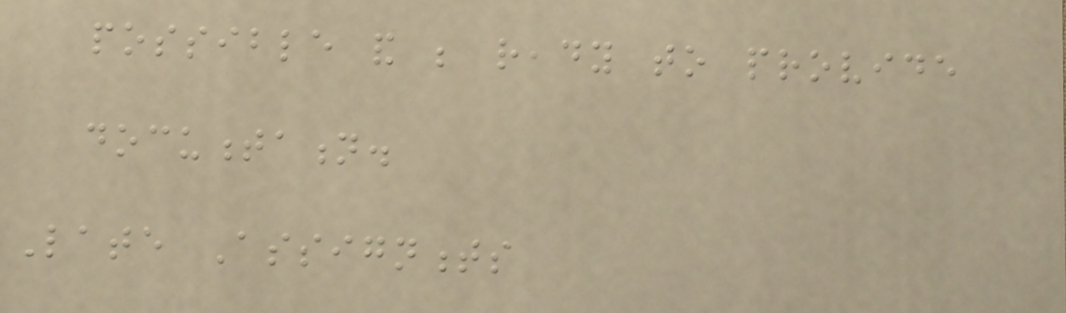possible and be ready to provide
documentation.
Late Assignments
